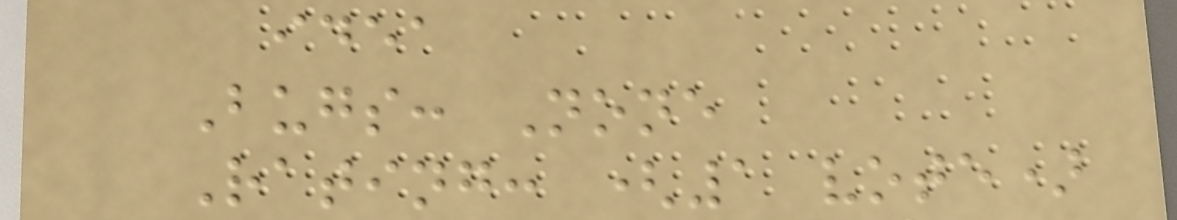idea
Bugs: None
Rating: (1 vote)
